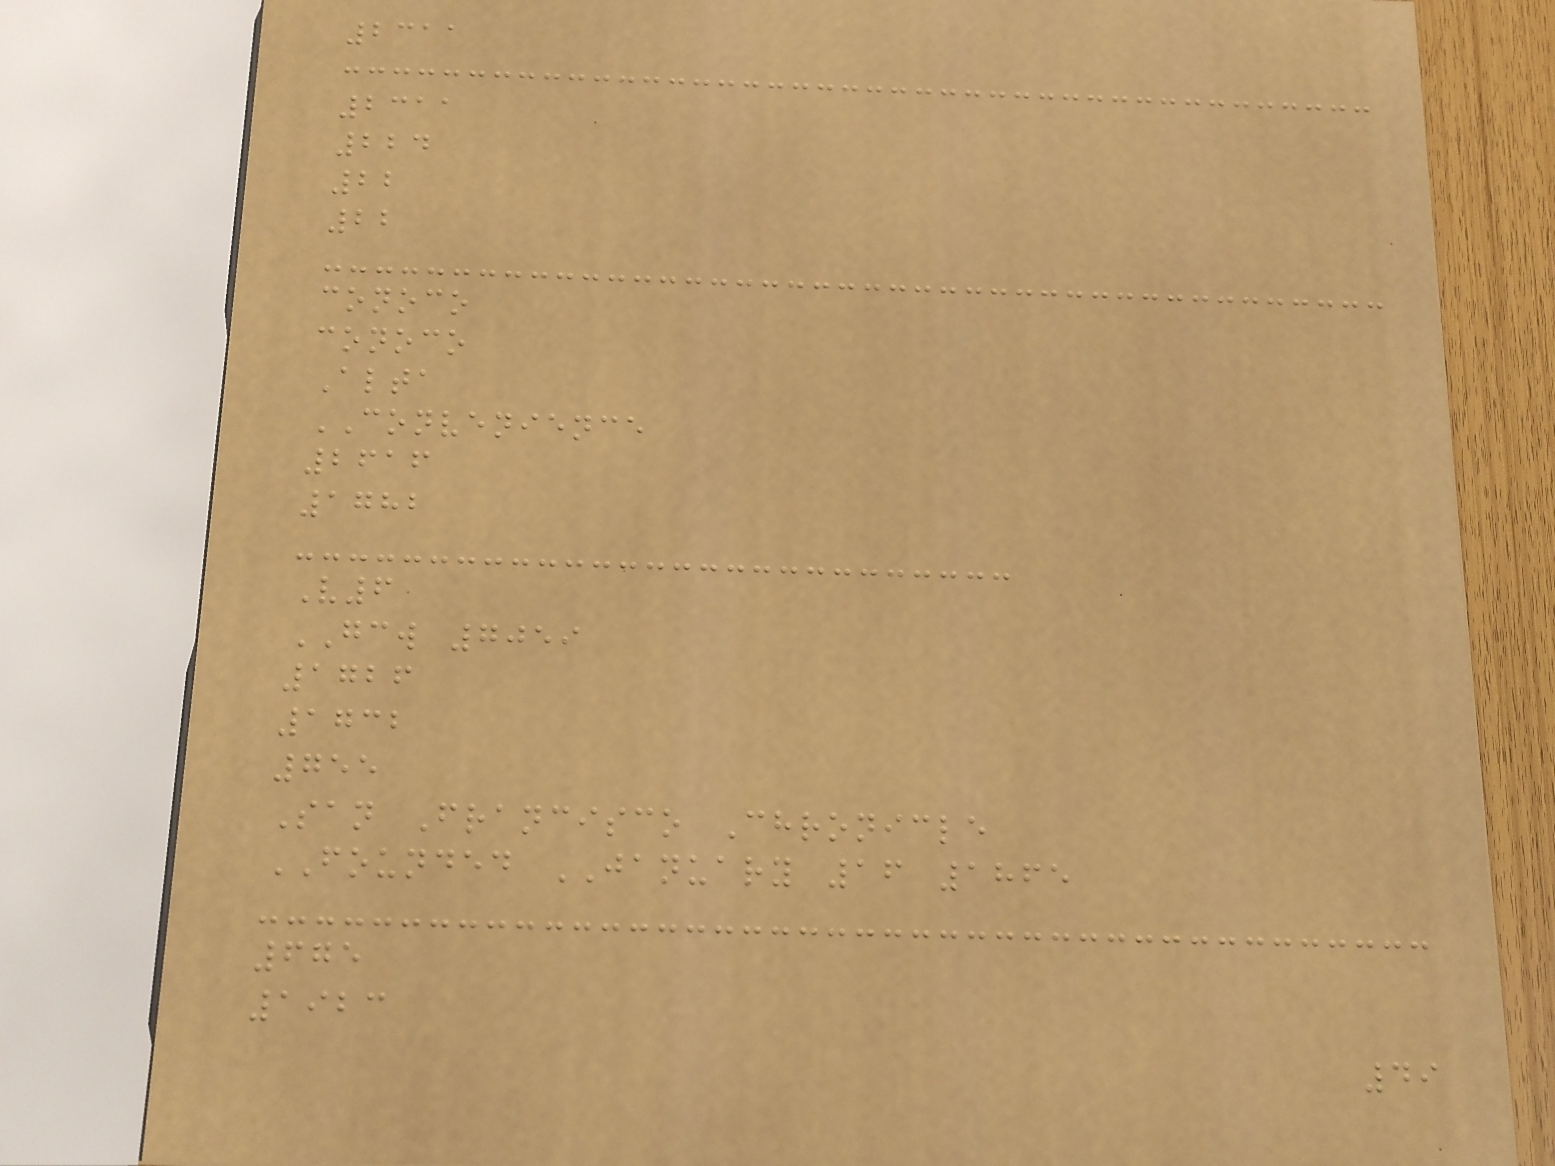2311
2311
224
22
22
conoco
conoco
Alta
CONVENIENCE
2616
1782
V6
GCW 7059
1726
1732
755
San Francisco Chronicle
FOUNDED JANUARY 16 1865
675
1923
49
